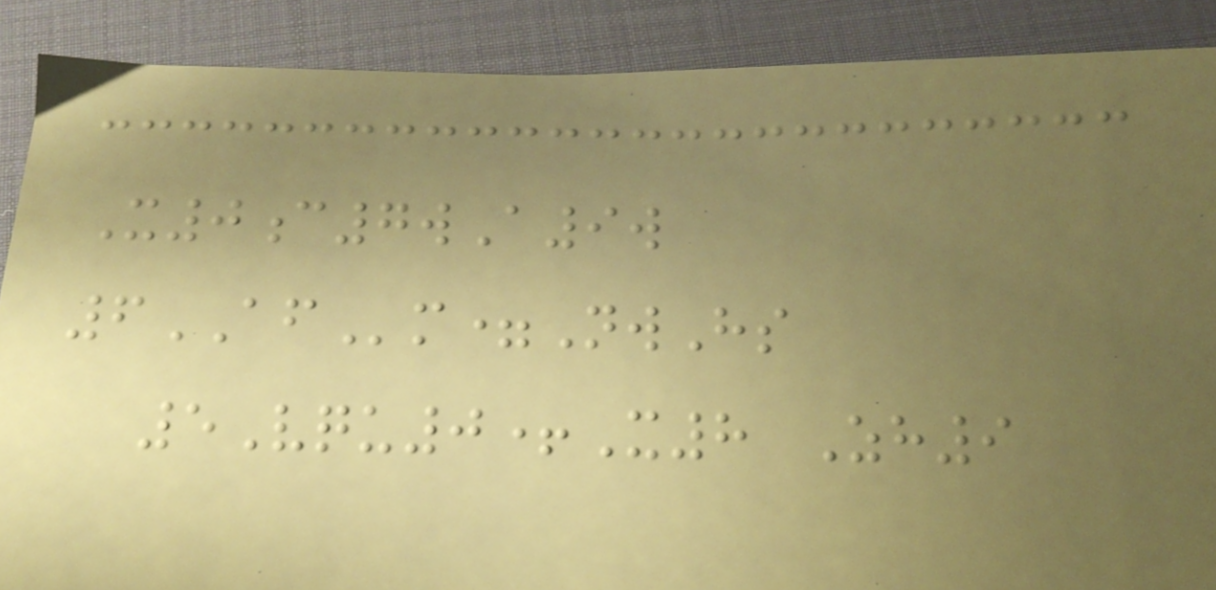X0c7wA9w
6AFm=NwHs
5Vqu0+X8 Zh9
